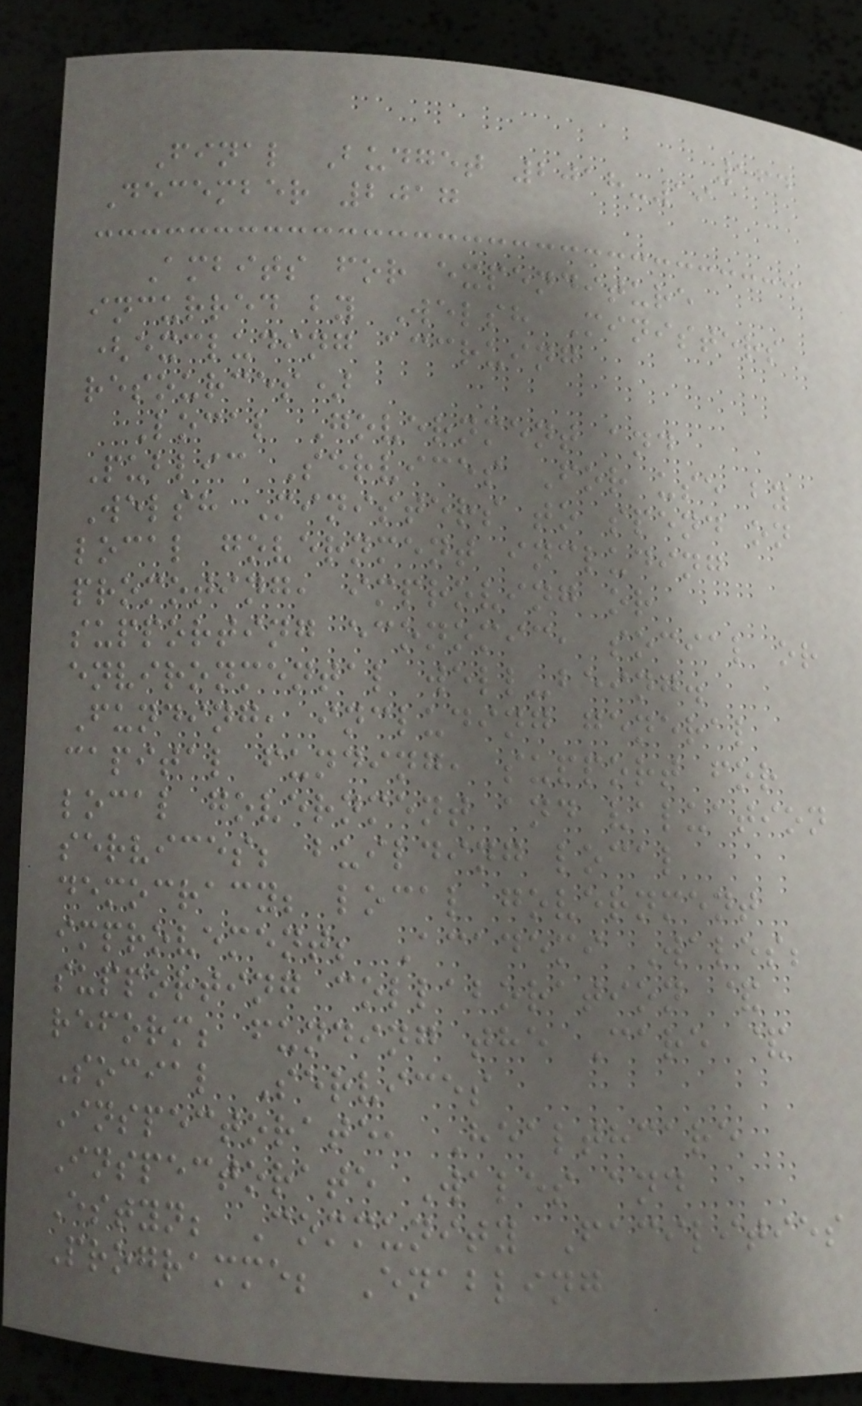164
Final Budget 2018-19
December 2017
Ambits for expenditure
incurred by Welsh Ministers
(excluding accruing
resources)
Local Government and
Public Services For use by
Welsh Ministers to spend on
local government including
promoting, improving or
supporting economic, social or
environmental well-being.
Funding, including general
capital funding, support for
local government and valuation
services; building local
democracy; local government
improvement; Academi Wales;
supporting collaboration &
reform; funding the Care &
Social Services
Inspectorate, Healthcare
Inspectorate Wales and
Estyn; Community Facilities
Programme; Enabling
